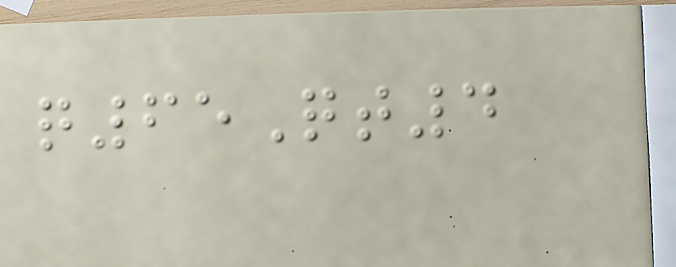q65Qt4
